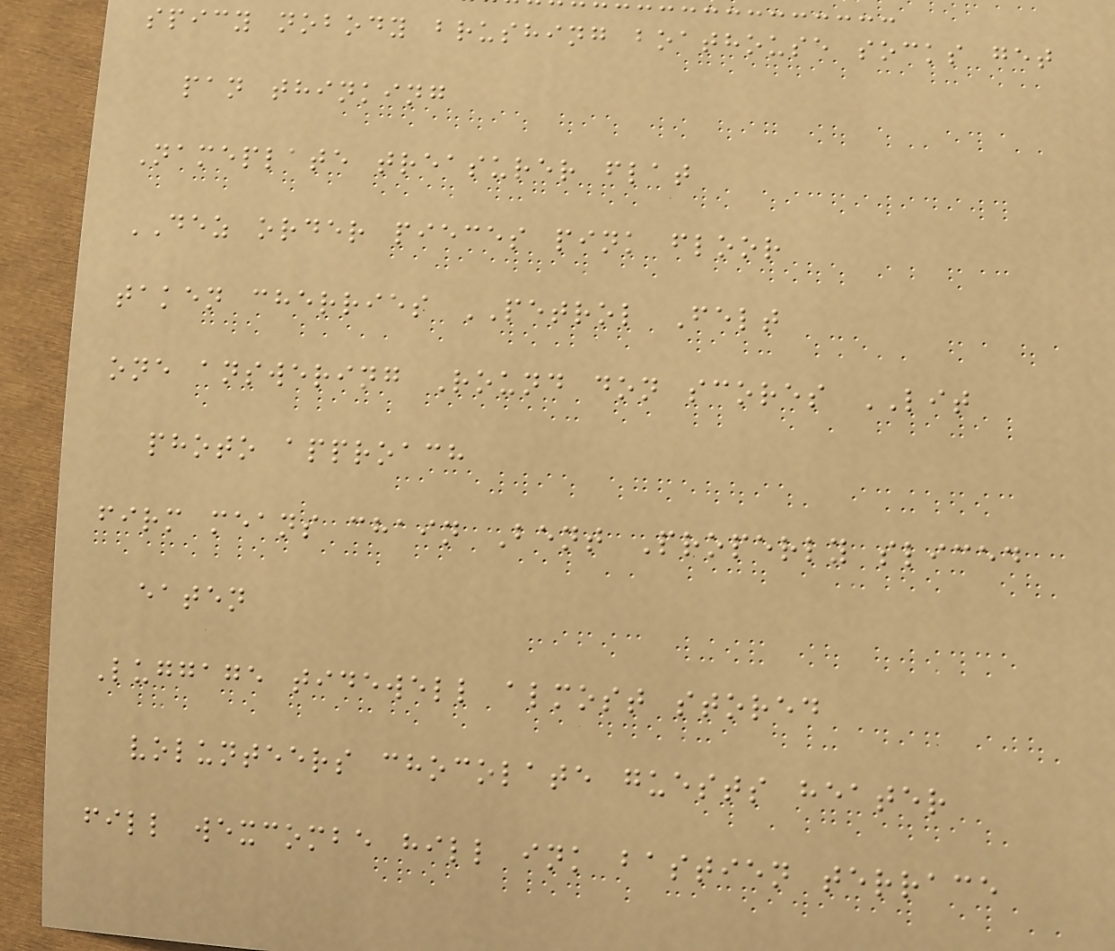spicy nobody brushing boathouse socks get
pan thinking
Nameplate treasurer flat
DEZ order pieces pink floor
taken cherries PETROL Felt
one answering Round don scores LIT
photo approach
firm means chain Bent Properly sliced
eaten
Luggage tidewell almost stored
volunteers chocolate guests heater
fill wexcombe hill ink bastien terrace
